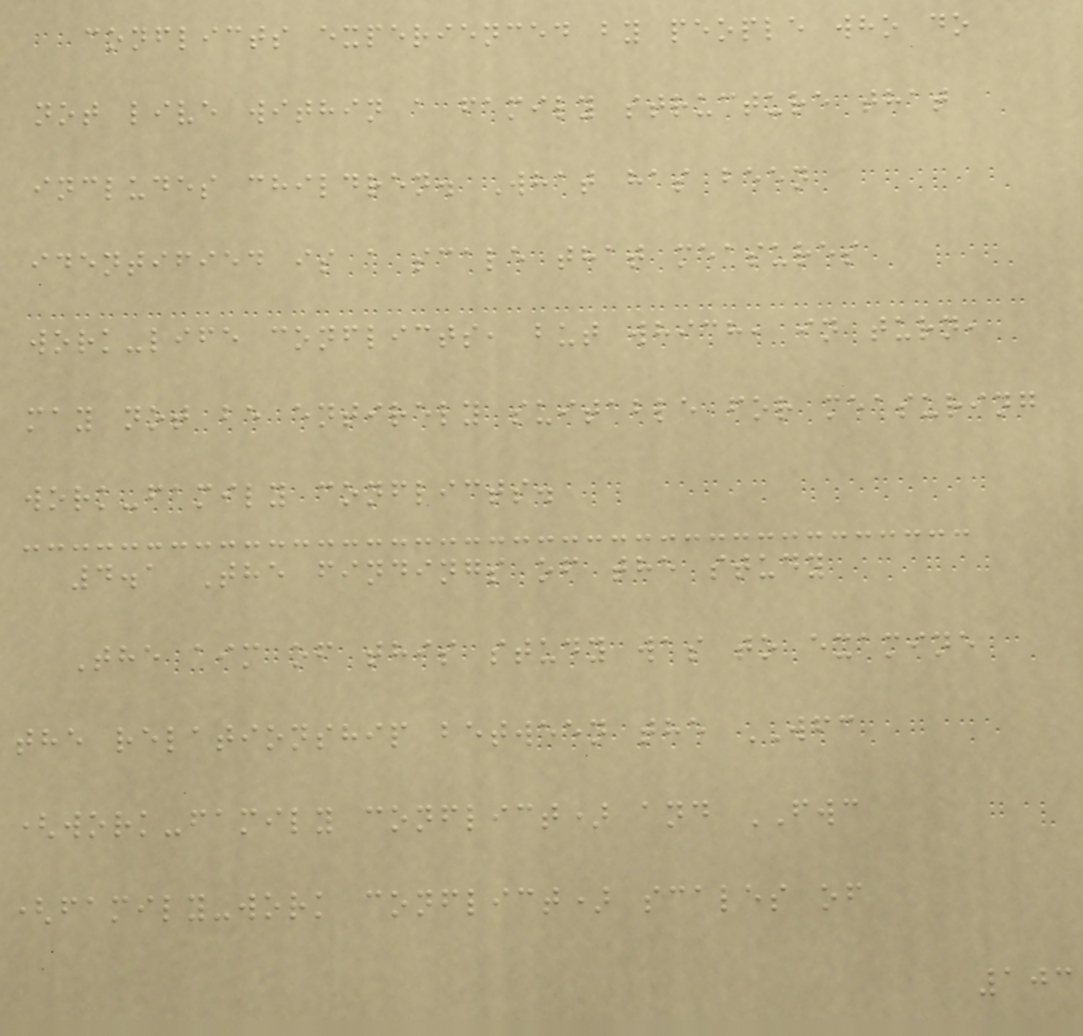conflicts experienced by people who do
not live within a family structure that
includes children. What has been
identified is a scale that measures
work-life conflicts, but which, in turn,
may not be entirely suitable for measuring
work-family conflicts.
4.1 The findings of the study
The aim of this study was to examine
the relationship between the WFC
(work-family conflict) and FWC
(family-work conflict) scales of
103
